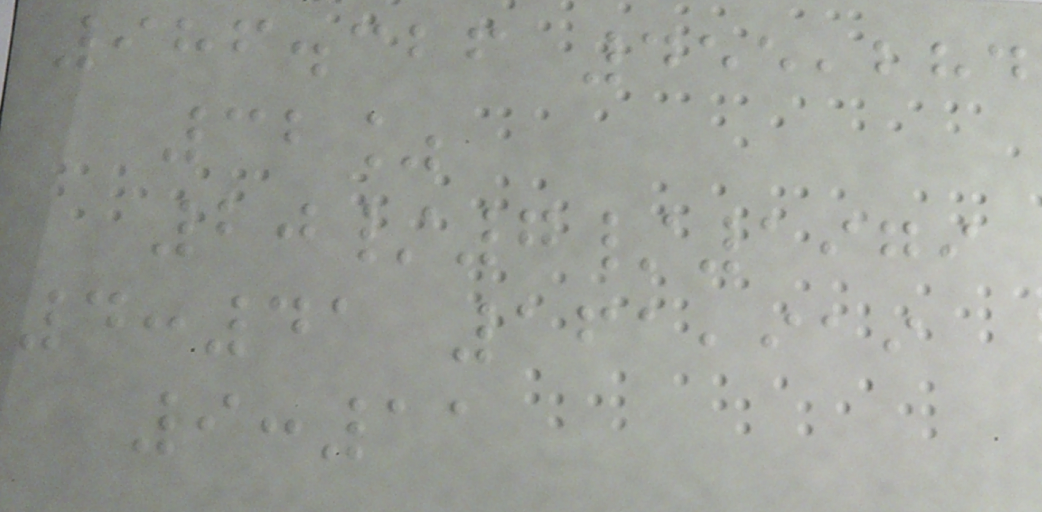986.326 455,284
32%
20/7/1979
4:41 161,919
9:11
